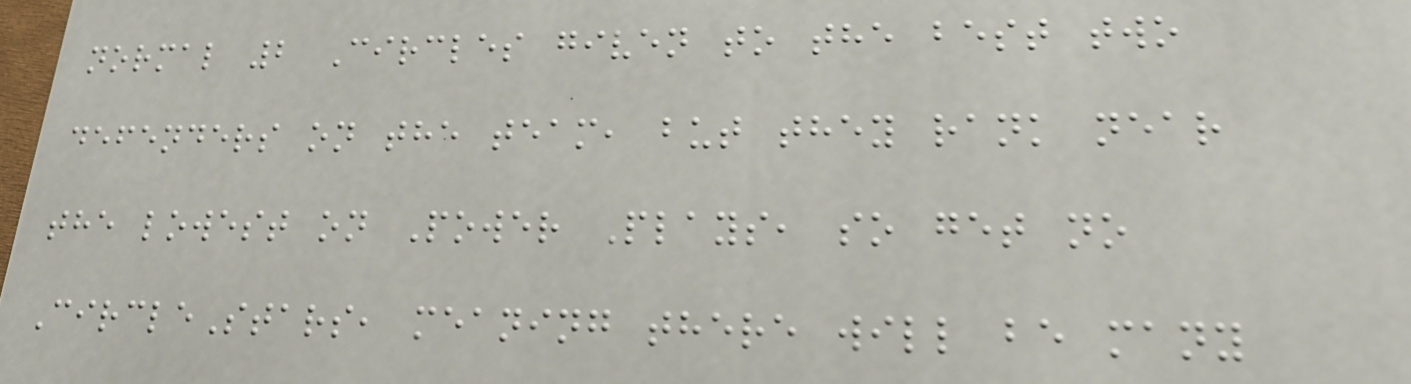normal 2 Circles given to the best two
defenders on the team, but they rank near
the lowest on Power Plays, so get no
CircleStars, meaning there will be many
